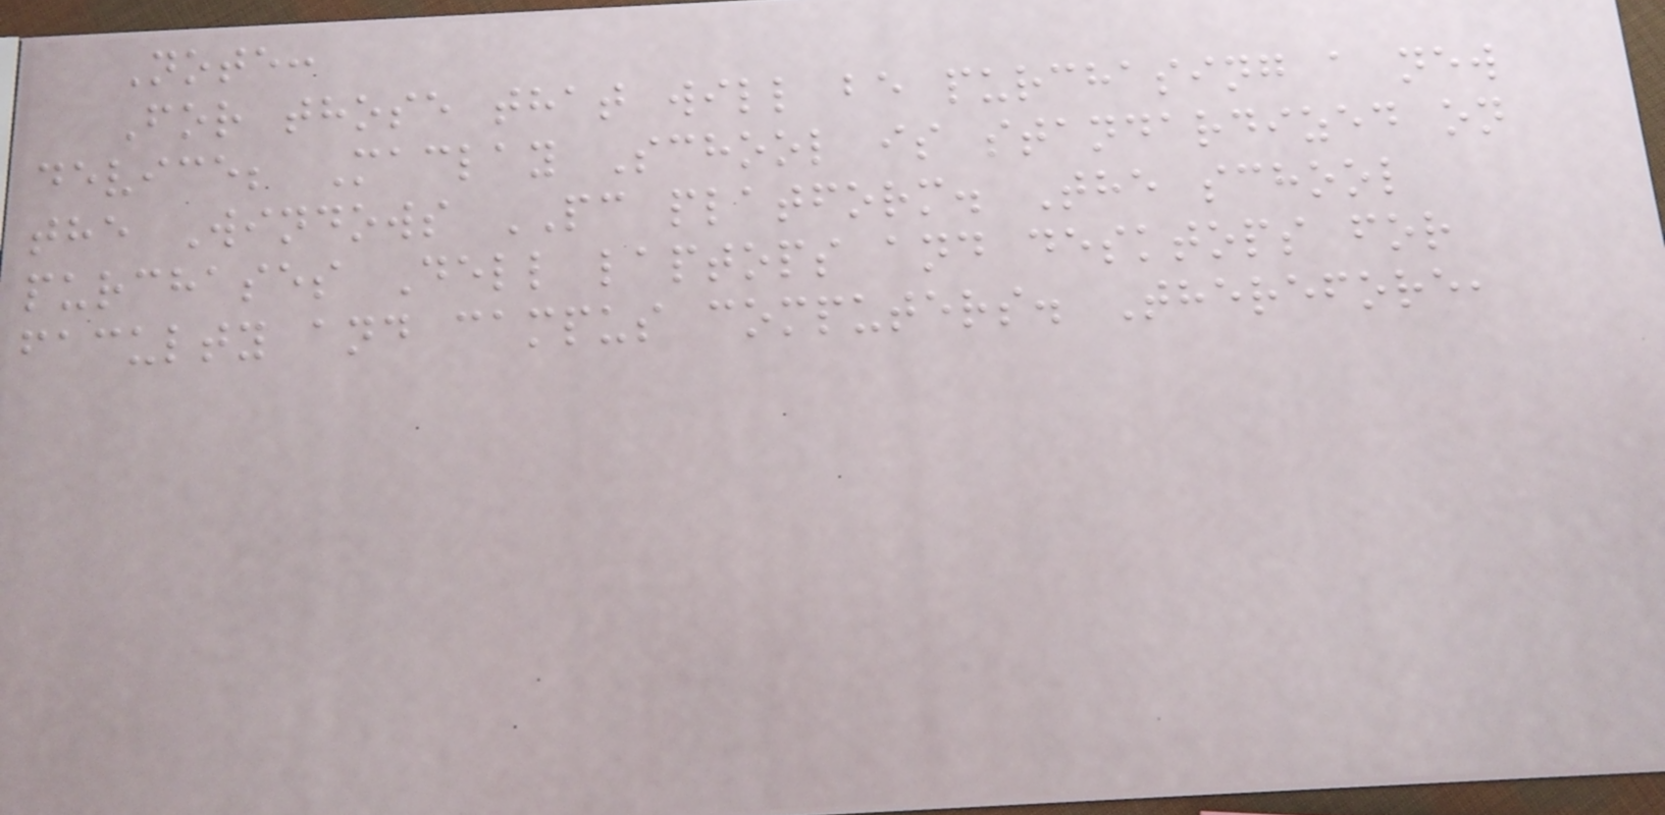Note:
For those that will be purchasing a new
device; Maclay School is standardized on
the Windows PC platform. The school
purchases Dell laptops and desktops for
faculty and campus computers. Therefore,
